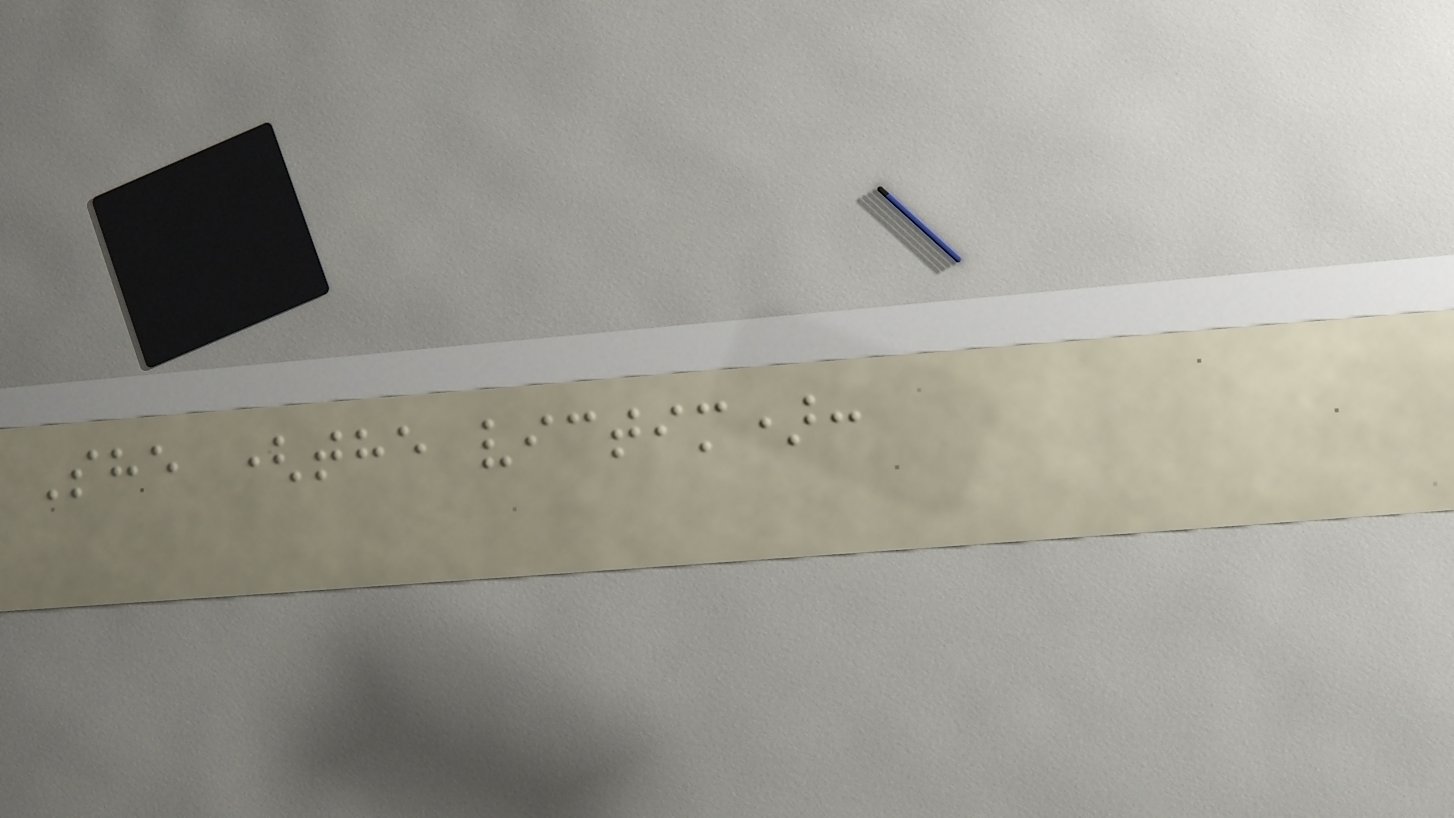She (the victim):
